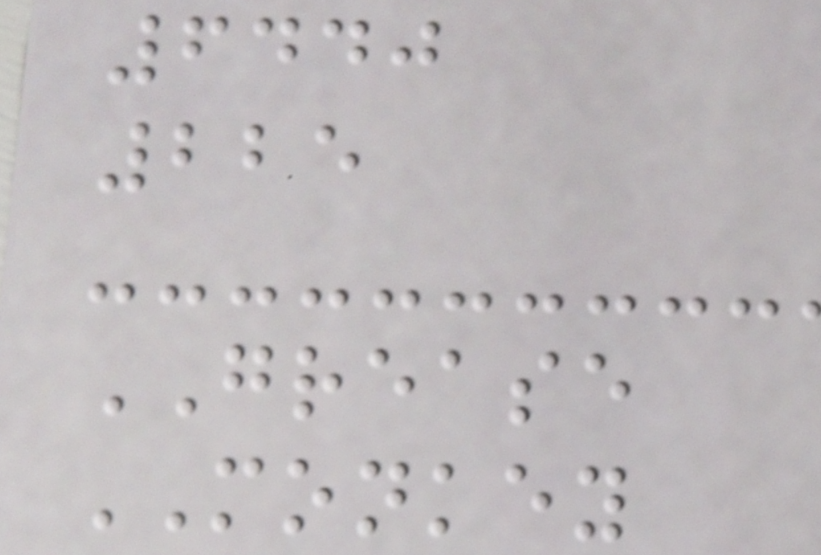6440
225
GREASE
MONKEY
